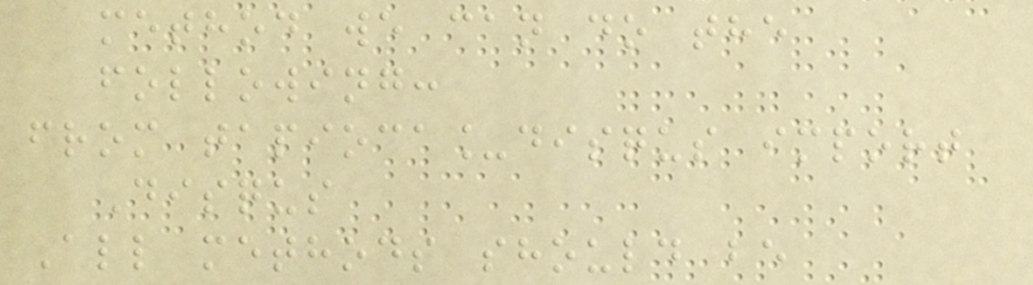method we can do the
following:
from tapioca_disqus import
Disqus
All methods should be
